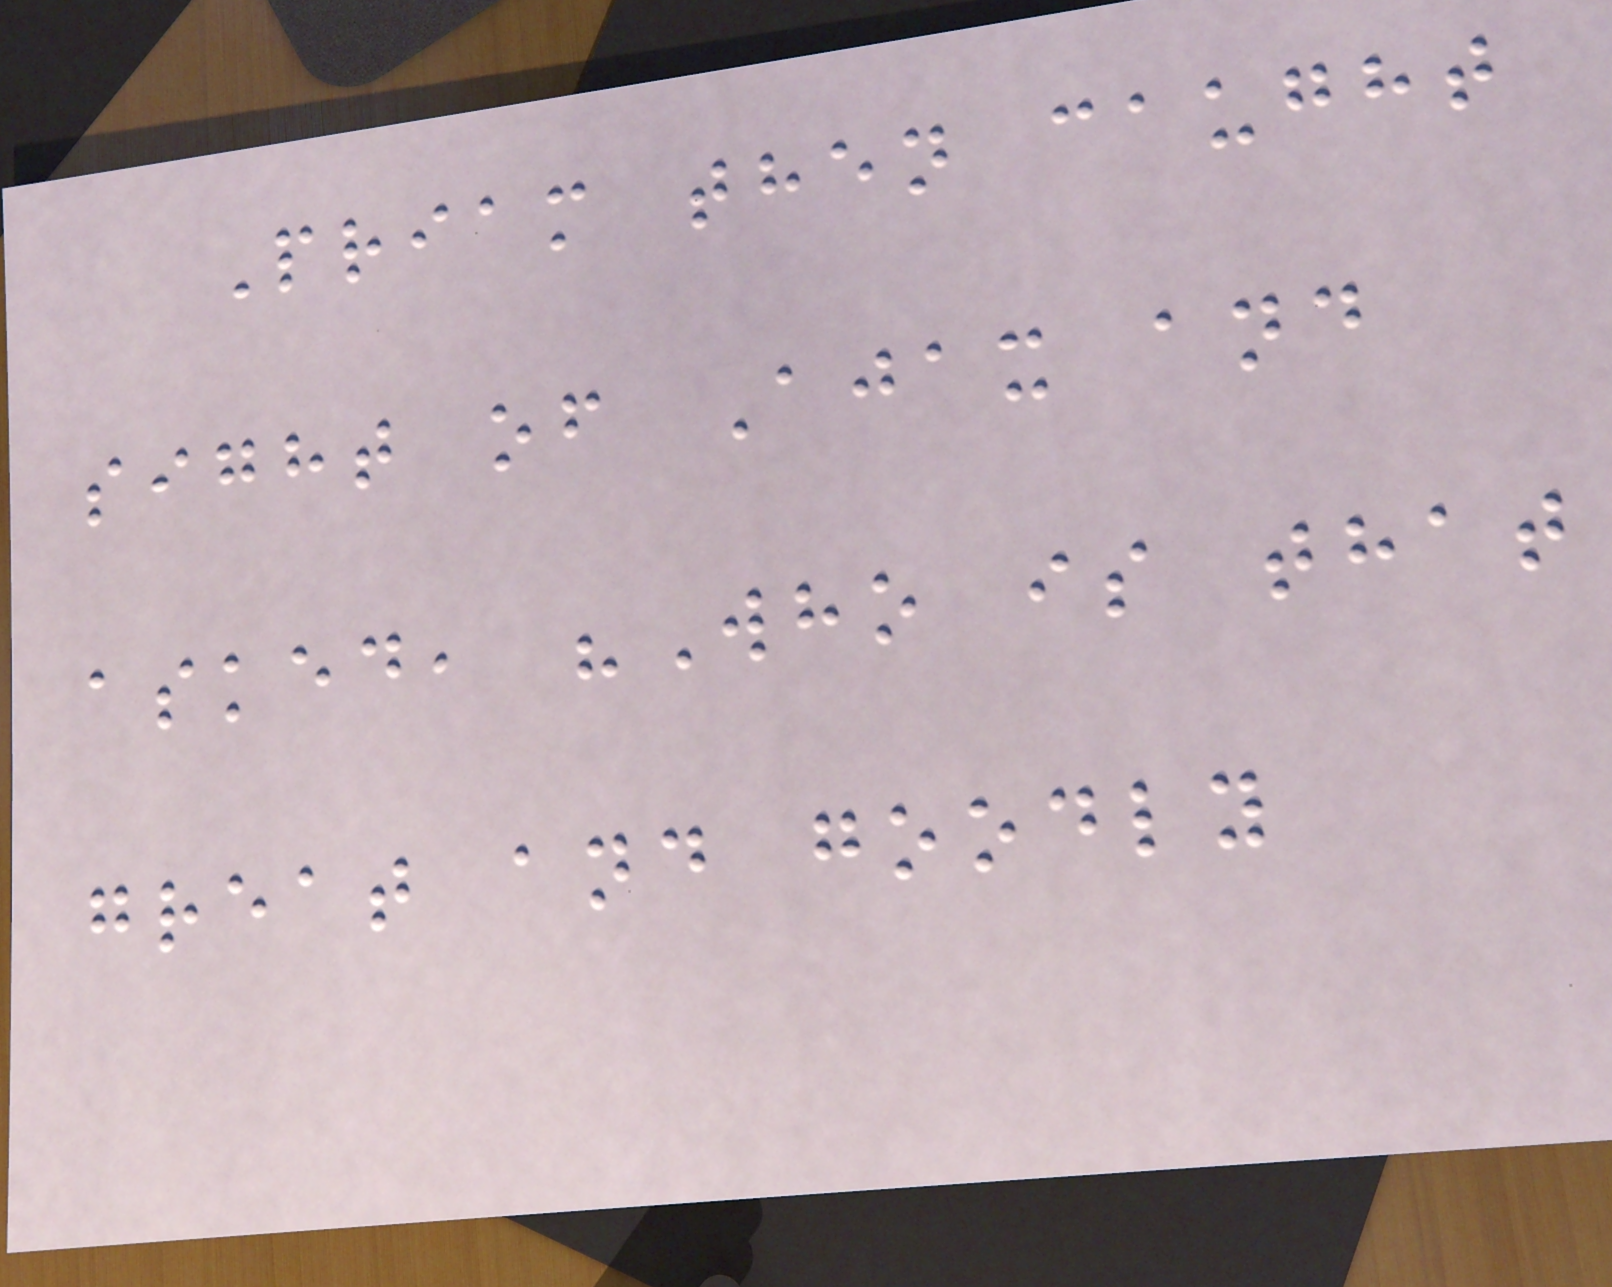Priam then caught
sight of Ajax and
asked, "Who is that
great and goodly
